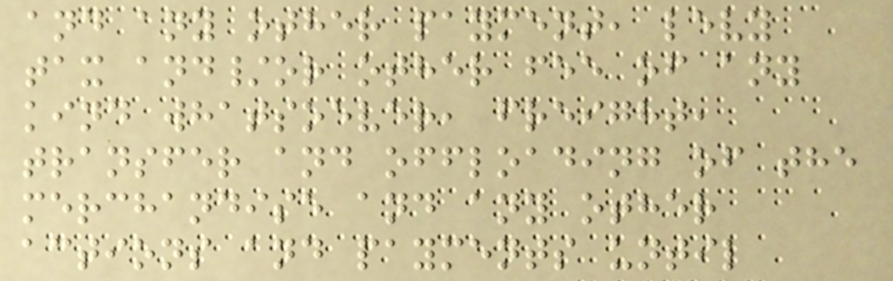and any other payment, levy
tax and/or other fee of any
kind whatsoever, freight,
transfer and offloading of the
merchandise and any other
actions and payments until
